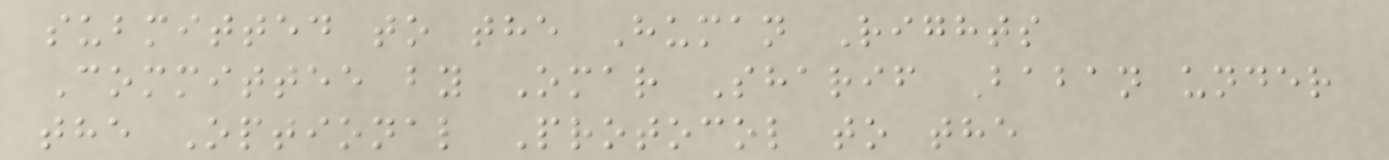submitted to the Human Rights
Committee by Omar Sharif Baban under
the Optional Protocol to the
